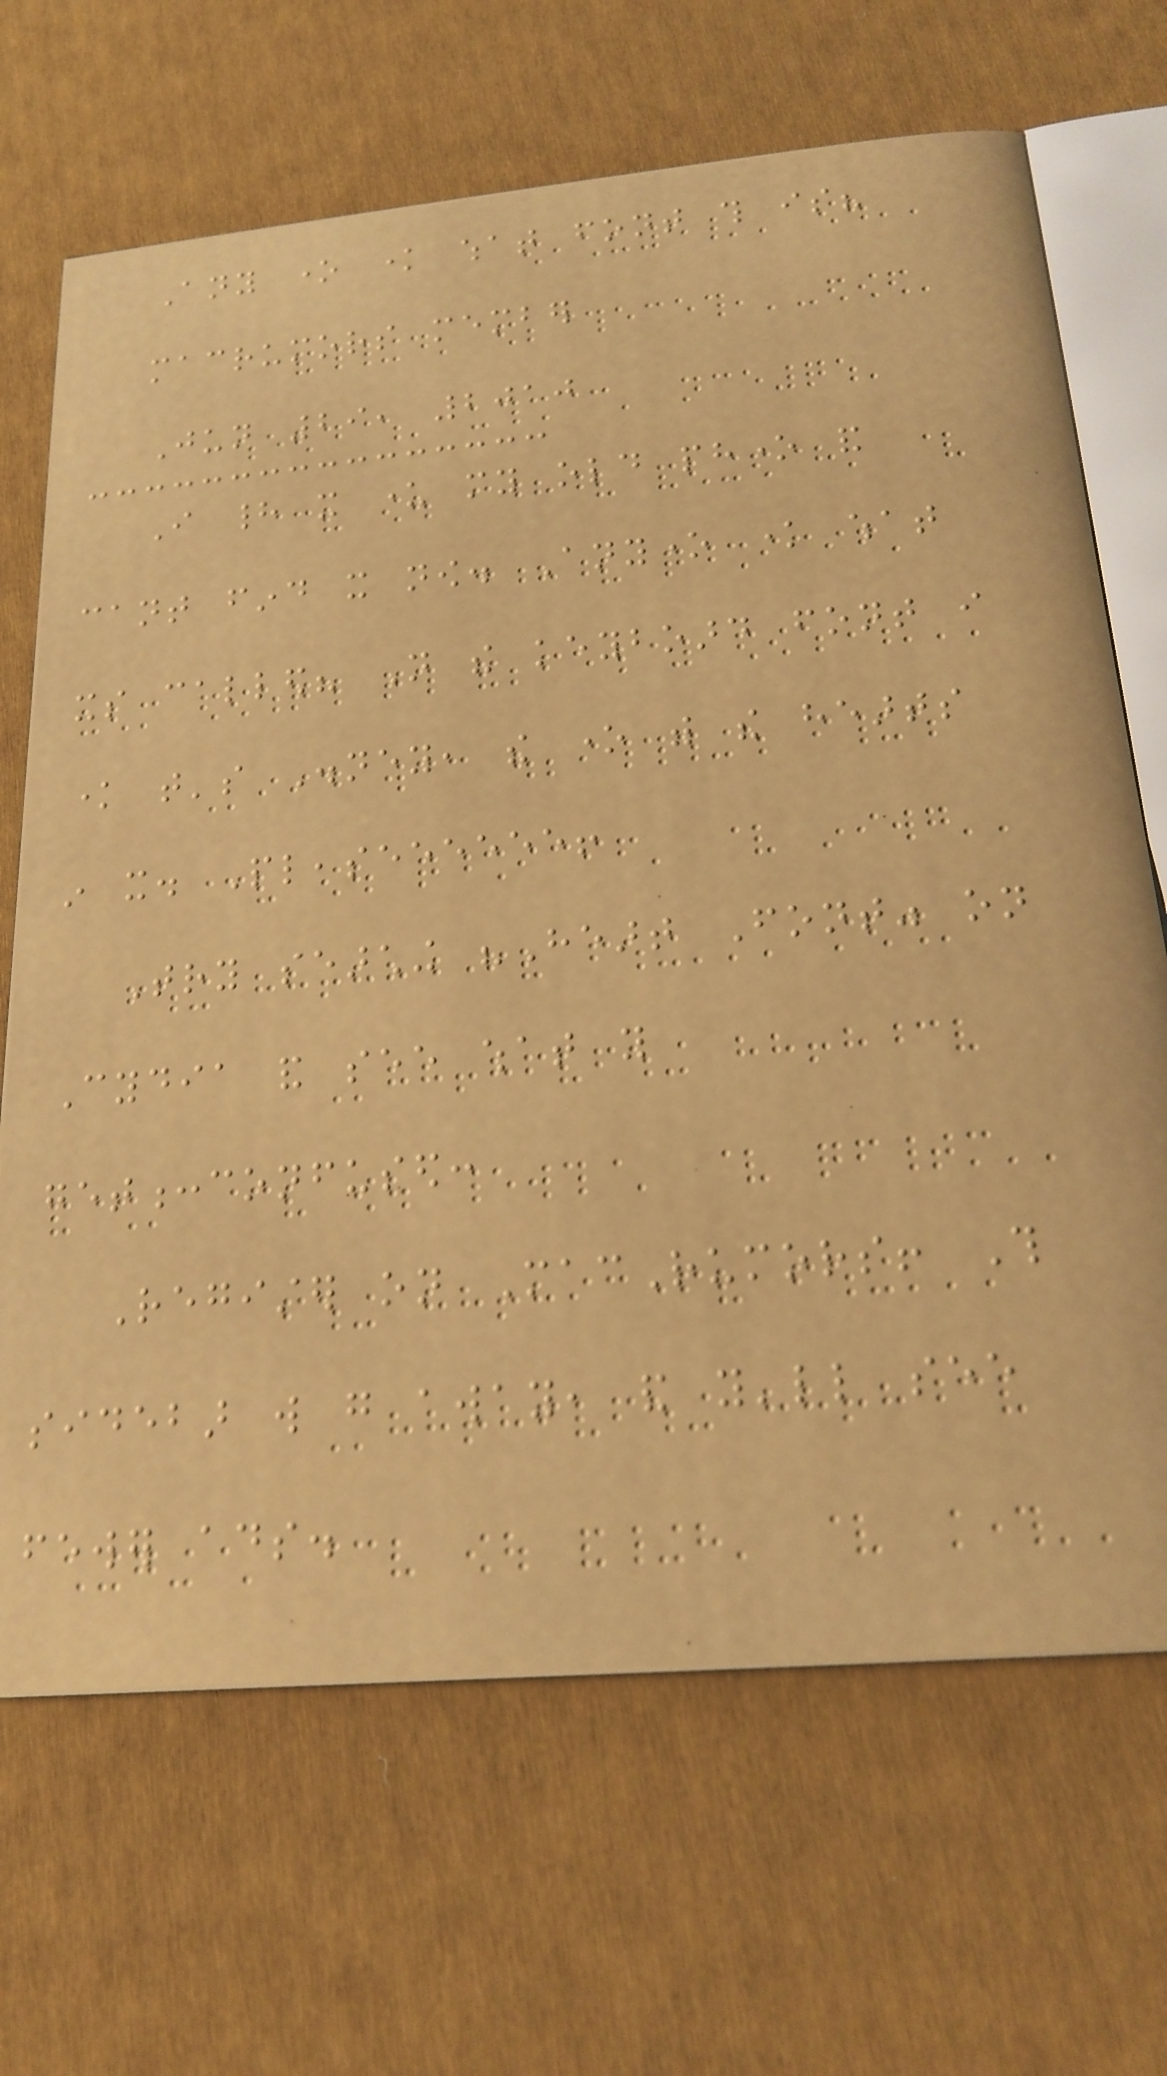Any one know what font this is?
macrumors member
Jun 29, 2010
I had it under my old phone and
cant find it now. Anyone know what
its called? Not the keyboard font i
know that's Disney, the one with the hearts
in it. Pleaseeeeee!
Try searching "Heart Font" on
Cydia and see what you
get:confused:
Register on MacRumors! This
sidebar will go away, and you'll see
fewer ads.
